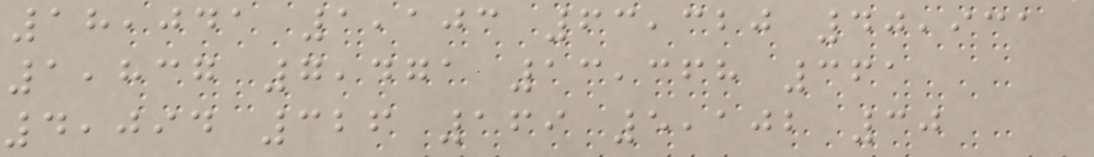18,041 1,103 63,320 40,931
1,837 7,471 13,368 361
4,094 326 169 5,102 30
